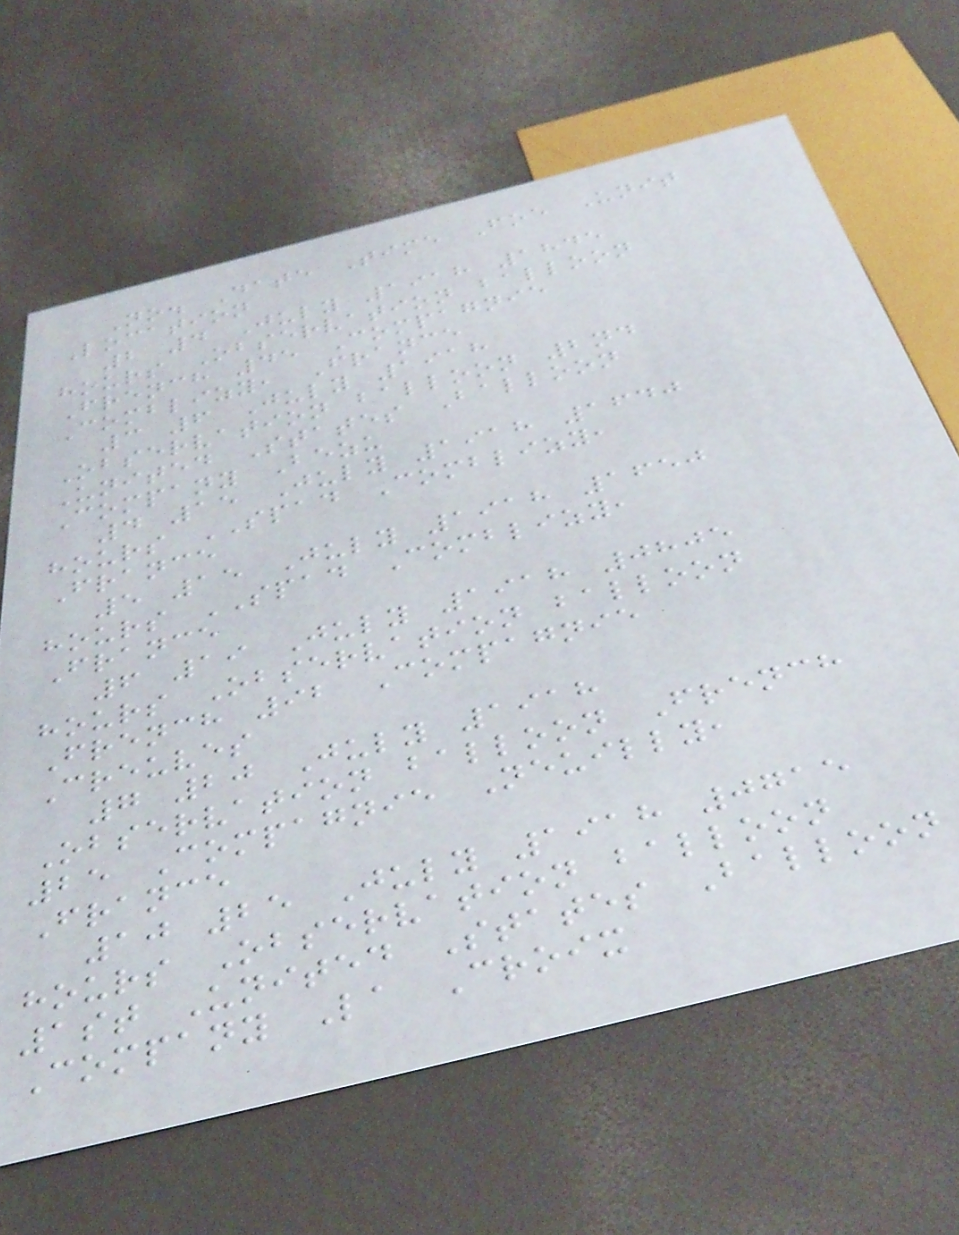No. Date Time Foe Unit
Location
2 4 July 1918 1845
hours Observation balloon
French 45 Compagnie
Comblizy, France
3 6 July 1918
Observation balloon 2nd
United States Balloon
Company Bezu
4 15 July 1918 1640
hours SPAD Comblizy,
France
5 15 July 1918 1650
hours SPAD Comblizy,
France
6 19 July 1918 0805
hours Observation balloon
French 92 Compagnie
Creuves
7 20 July 1918
Observation balloon French
25 Compagnie Neuilly,
France
10 25 July 1918 0715
hours Observation balloon
1st United States Balloon
Company La Croix
